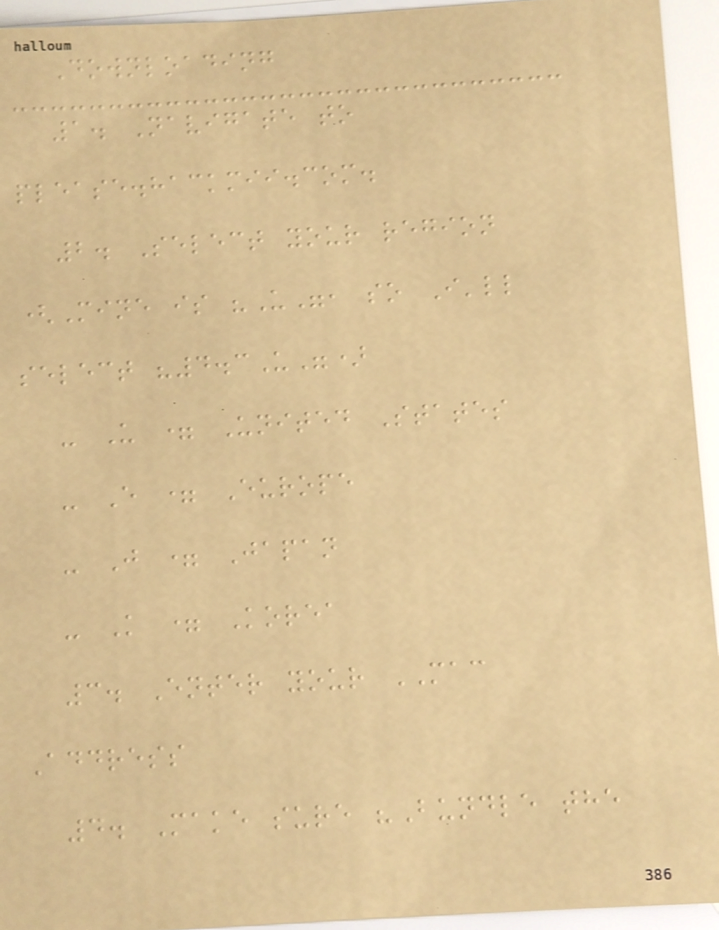Downloading
1. Navigate to
please.hackmii.com.
2. Select your region
(Mine is "U", so I'll
select "4.3U")
- U = United States
- E = Europe
- J = Japan
- K = Korea
3. Enter your MAC
Address
4. Make sure "Bundle the
